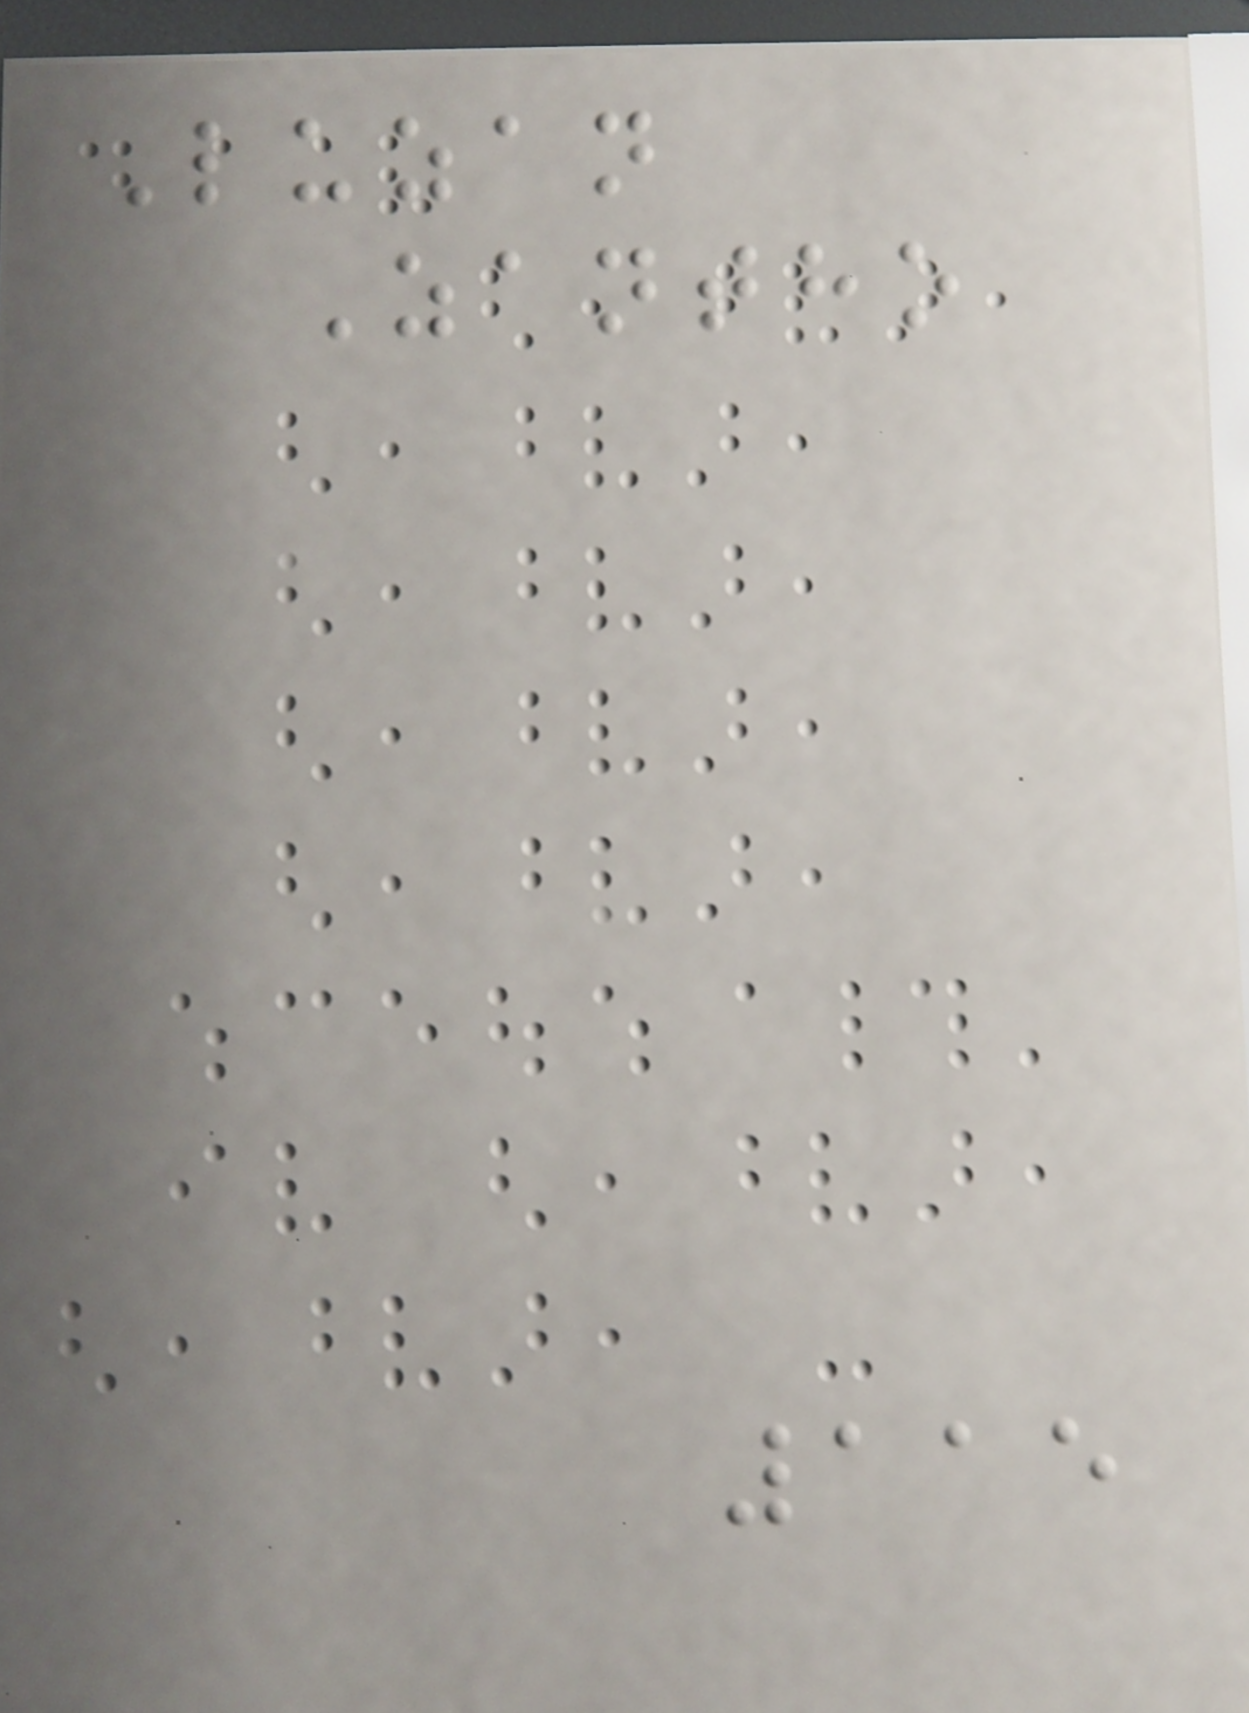Luzan
Zantho
115
